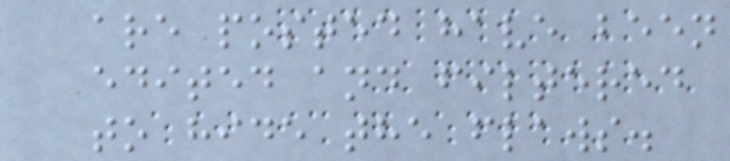are posted have been
edited and filtered
to hide the flaws.
